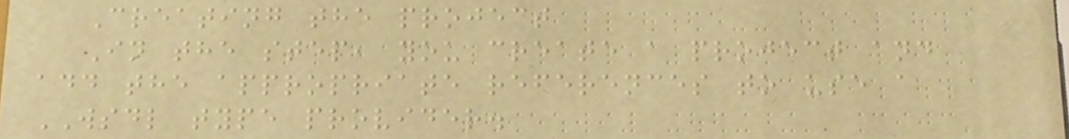Creating the project
In the step, you create a project and
add the appropriate references to use a
WSDL type provider.
